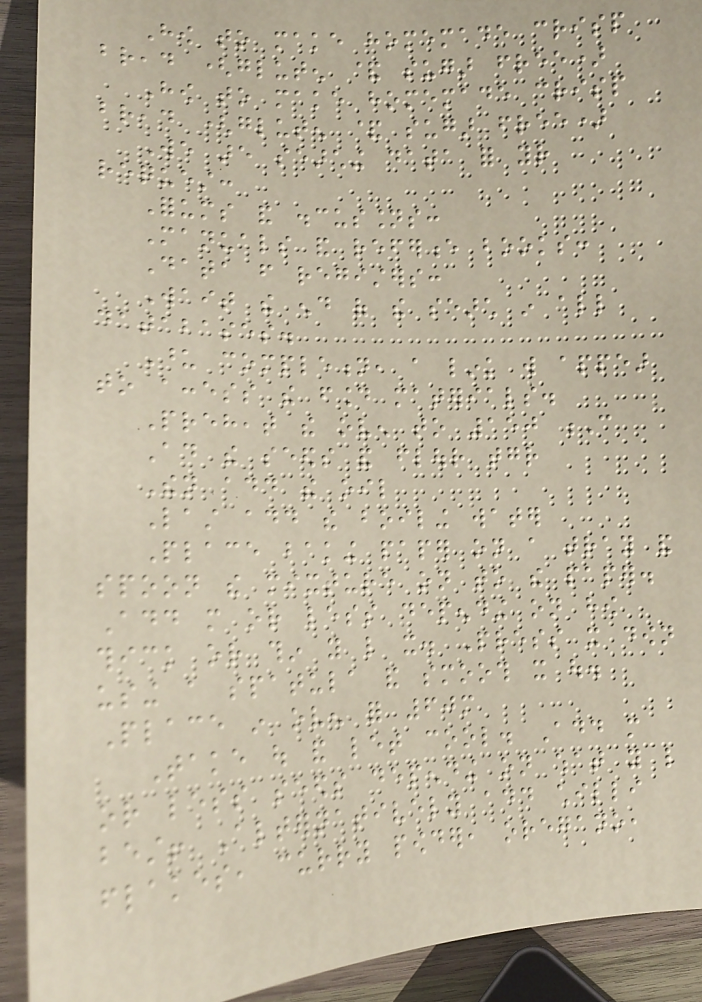How to make homemade crisp
bread (gluten & sugar free)
How to make homemade crisp
bread (gluten & sugar free)
We are searching data for your
request:
Forums and discussions:
Manuals and reference books:
Data from registers:
Wait the end of the search in all
databases.
Upon completion, a link will appear
to access the found materials.
Preheat the oven to 150 C
Ad the seeds and flour together
Then add the oil
Last add the boiling water
Place baking paper on a tray and
spoon the mixture on to the paper.
Add more or less depending on how
thick or thin you like it. Press it down
using a spatula and smooth it out.
Place in oven for 60m
Take out and let cool. Add more
or less seeds depending on what you like
best! Alternatively add chilli
flakes, curry powder, oregano,
